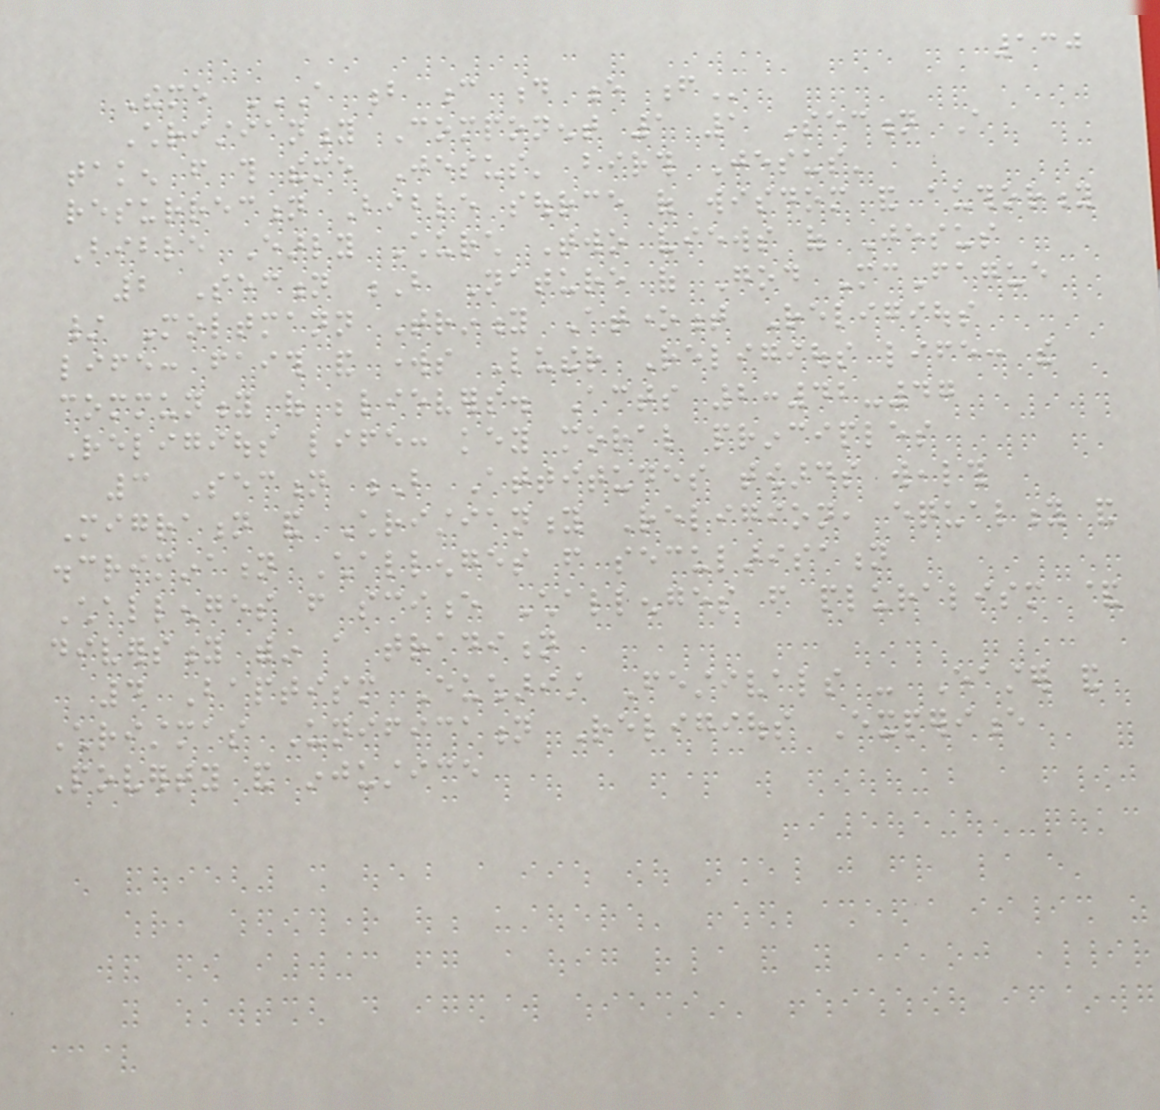130
Theme A B C D E F
Christianity Component 1 1 Section A
taken from this theme Jesus' birth Jesus'
resurrection Bible source of wisdom and authority
Bible Early Church Two views of Jesus
2 Section B Nature of God McFague
/ Moltmann Trinity Atonement Religious
life: faith and works Luther Religious life: the
community of believers. Acts 2:42-47
Religious life: key moral principles
3 Section B Attitudes towards wealth
Migration and Christianity Religion, equality and
discrimination Challenges from secularisation
Challenges from science Challenges from pluralism &
diversity within a tradition
4 Baptism Eucharist Festivals - Easter and
Christmas Unification Religious Experience
Poverty and injustice
